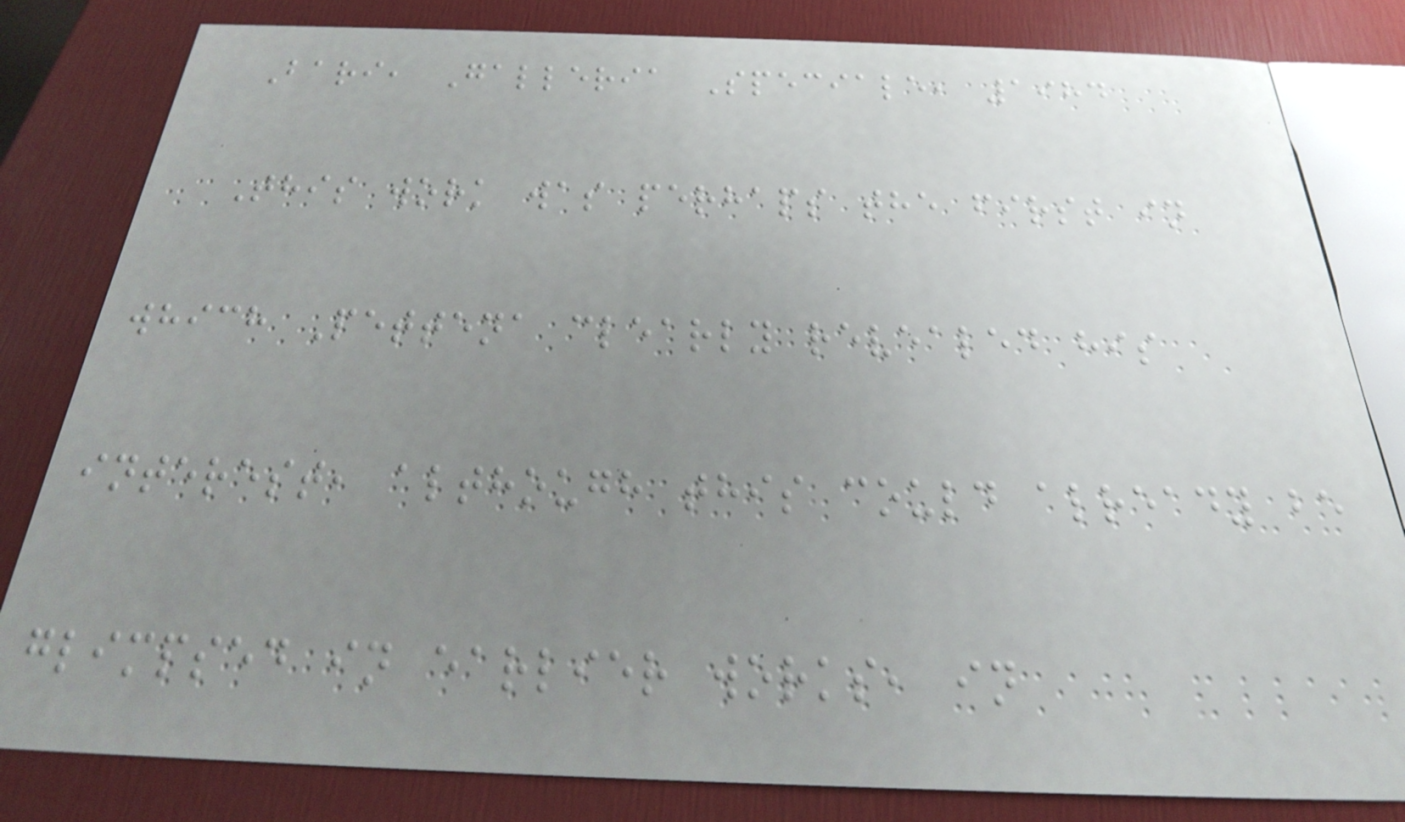Bari, Galleria Speciale, 1984
This work was perhaps the first in
which Pettena clearly revealed his
interest, although this could already be
glimpsed in earlier works, in
